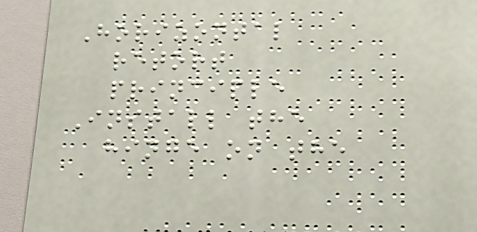Horizontal
retort
principle
Install the
hinge on the
